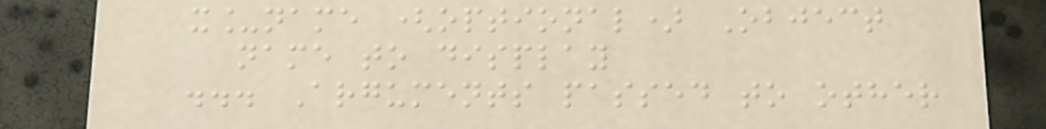x_name (optional) Object
name to display
... Arguments passed to other
